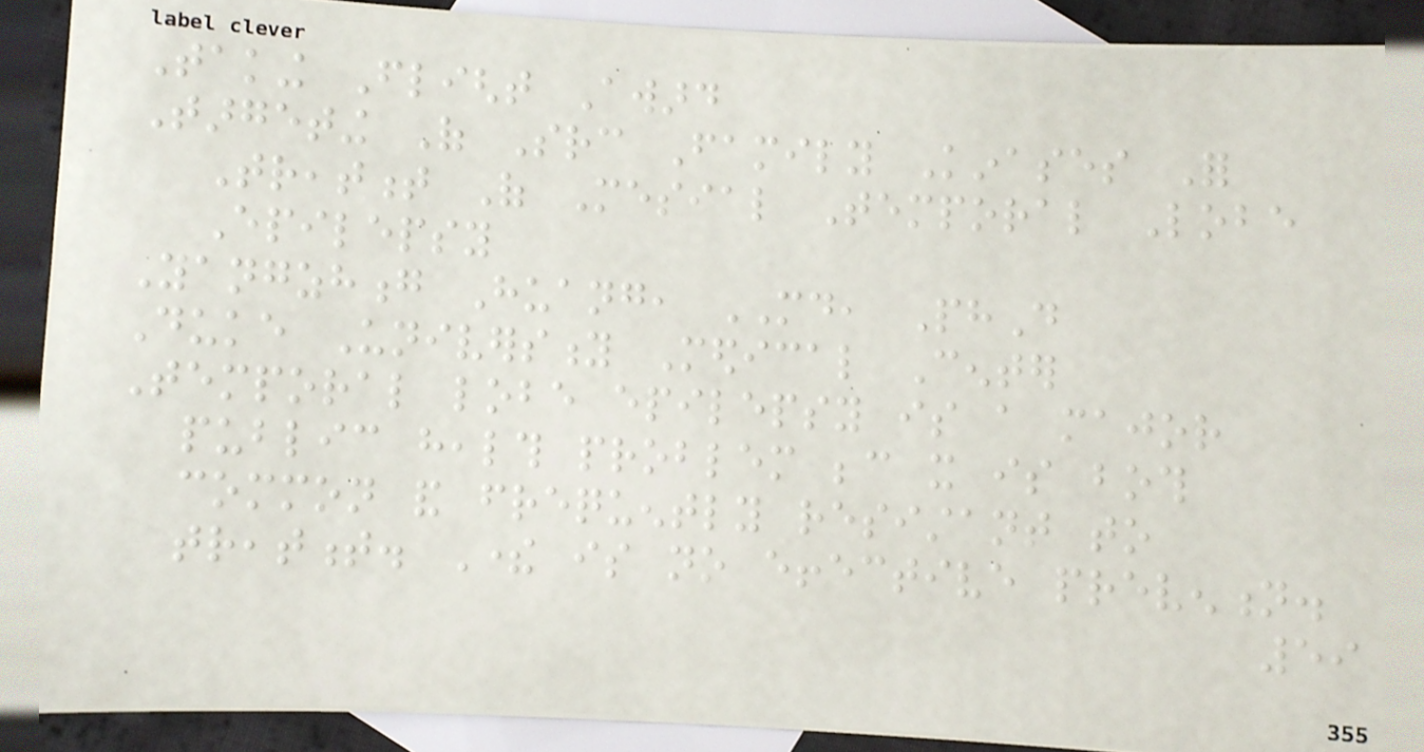Taking Flight Award
Targeting Of Src Family Kinases For
Treatment Of Mesial Temporal Lobe
Epilepsy
Yangzhong Huang, MD, PhD
Duke University Medical Center
Temporal lobe epilepsy is a major
public health problem because it is both
common and frequently resistant to
treatment. There is no effective prevention.
59
